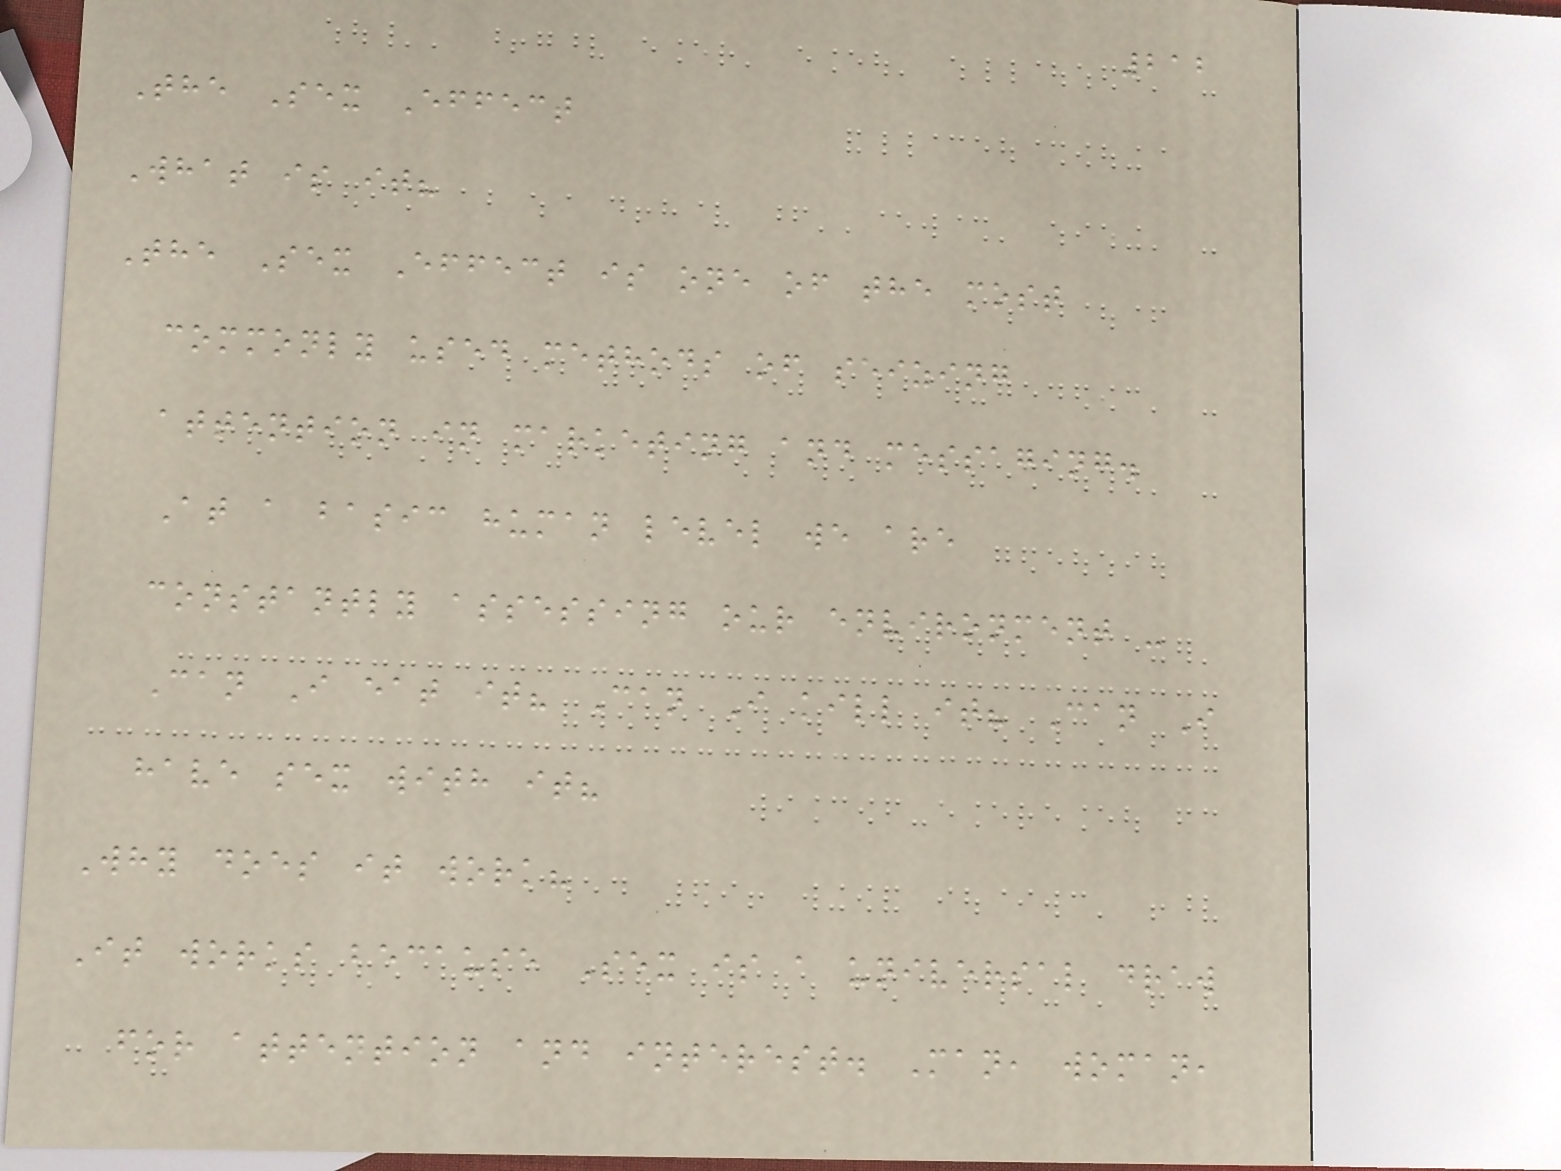212
The Sex Effect
What is it?
The Sex Effect is one of the most
commonly used methods of seizing
attention in marketing and messaging.
At a basic human level we are
constantly assessing our environment -
Can I eat it? Can I kill it? Can I
have sex with it?
Why does it work?
It works because Sex is a universal draw
for attention and interest. Man, woman,
